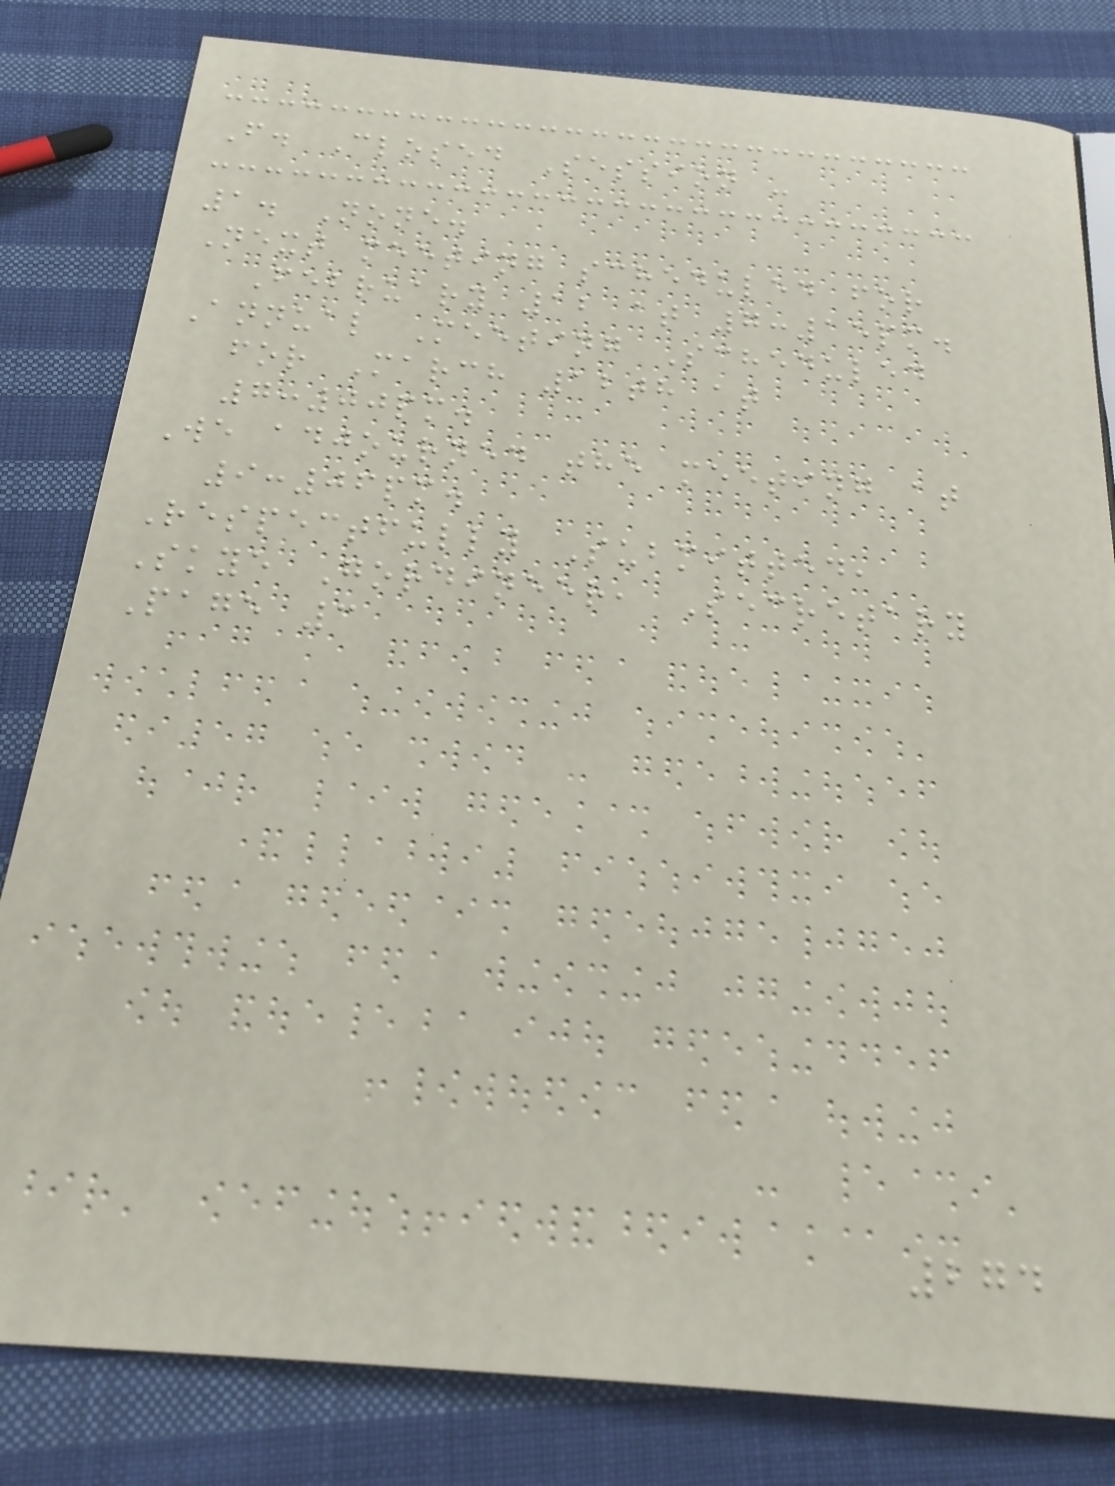F. Closed Session -
1. None.
Next meeting scheduled for
February 12 at 7:15pm.
Annual Meeting Scheduled
for March 12th at
7:00pm.
We adjourned the meeting at
9:06pm.
Respectfully Submitted,
Skye Gordineer, Secretary
Page 3
274
